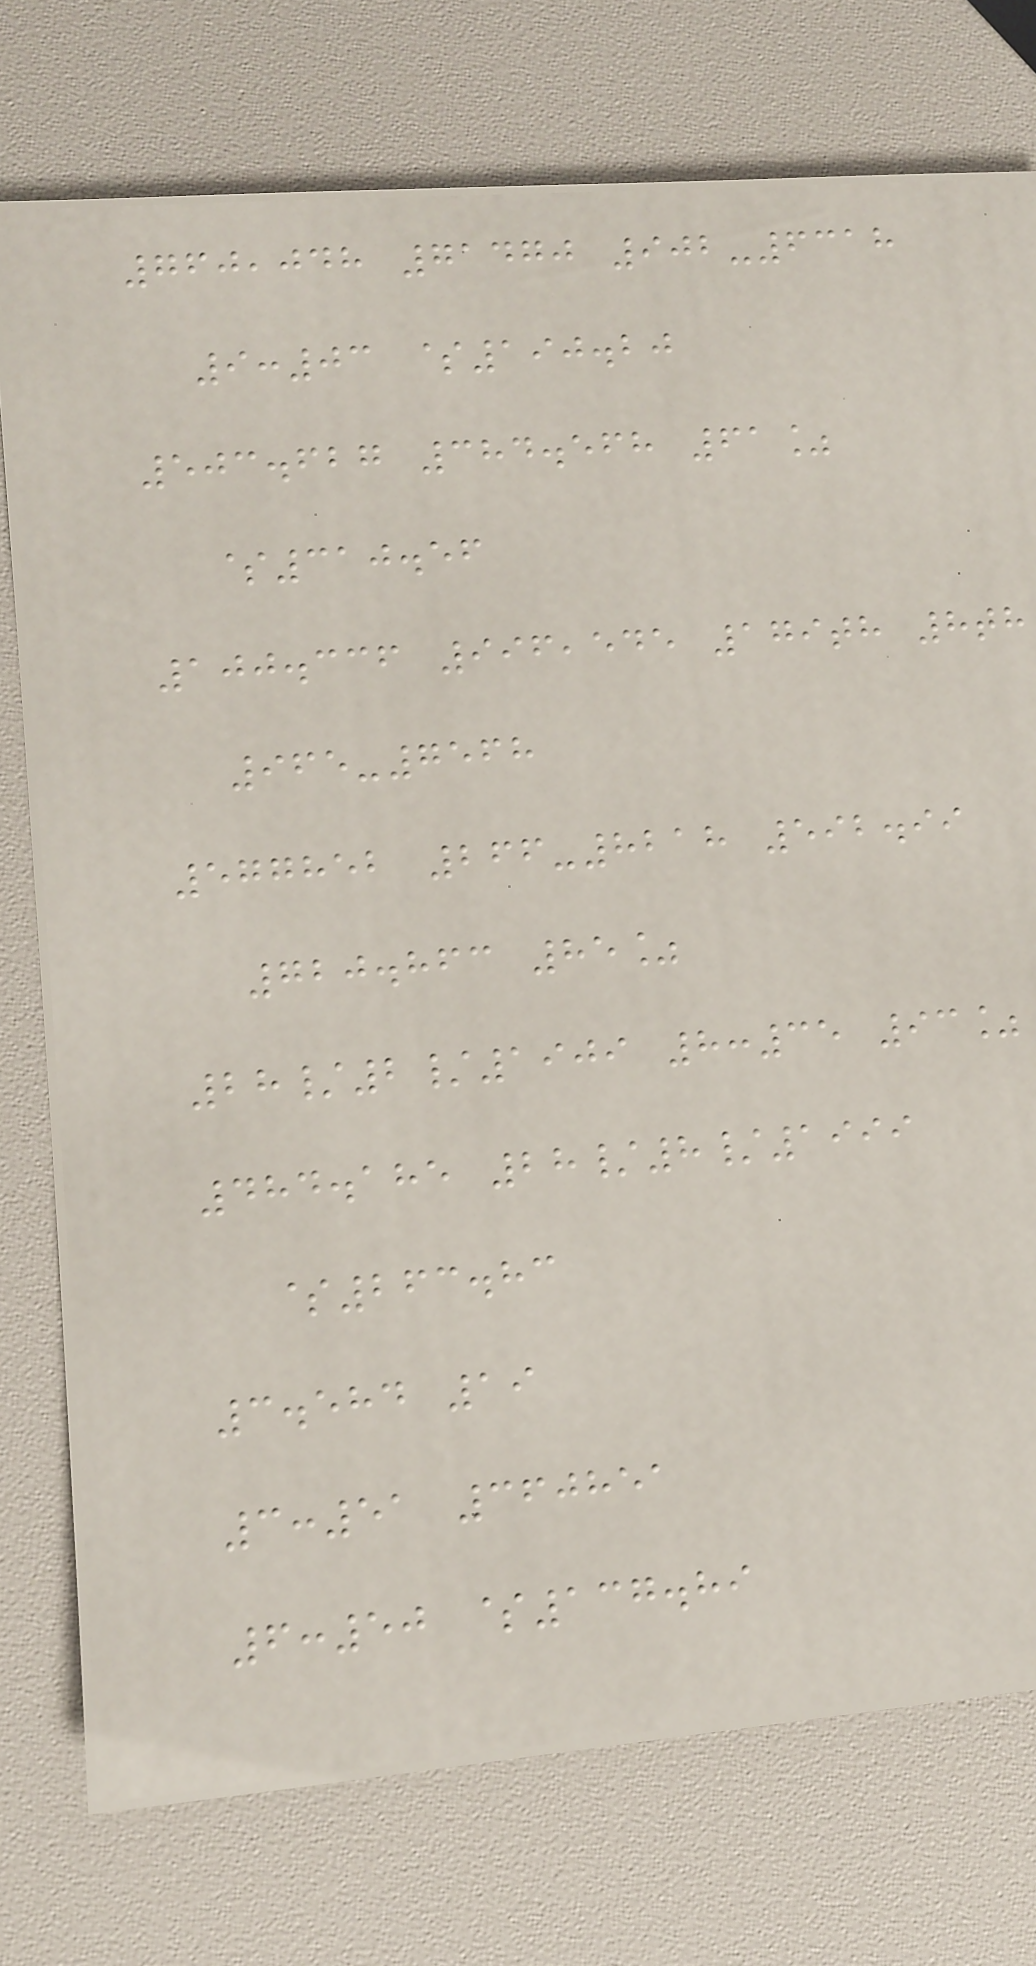760,048 71470 902-6318
9:03 $190.20
503.627 384.568 61%
$310.56
100.336 996,545 179th 8th
965-7568
577852 266-8218 592.99
720.863 85%
28/2/1909 8:35 93%
484.185 28/8/1999
$263.83
3.584 19
3:51 360851
6:50 $137.89
